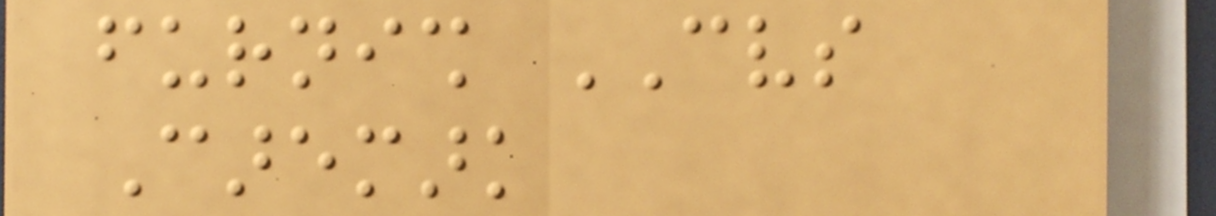furnish CVS
Caremark
